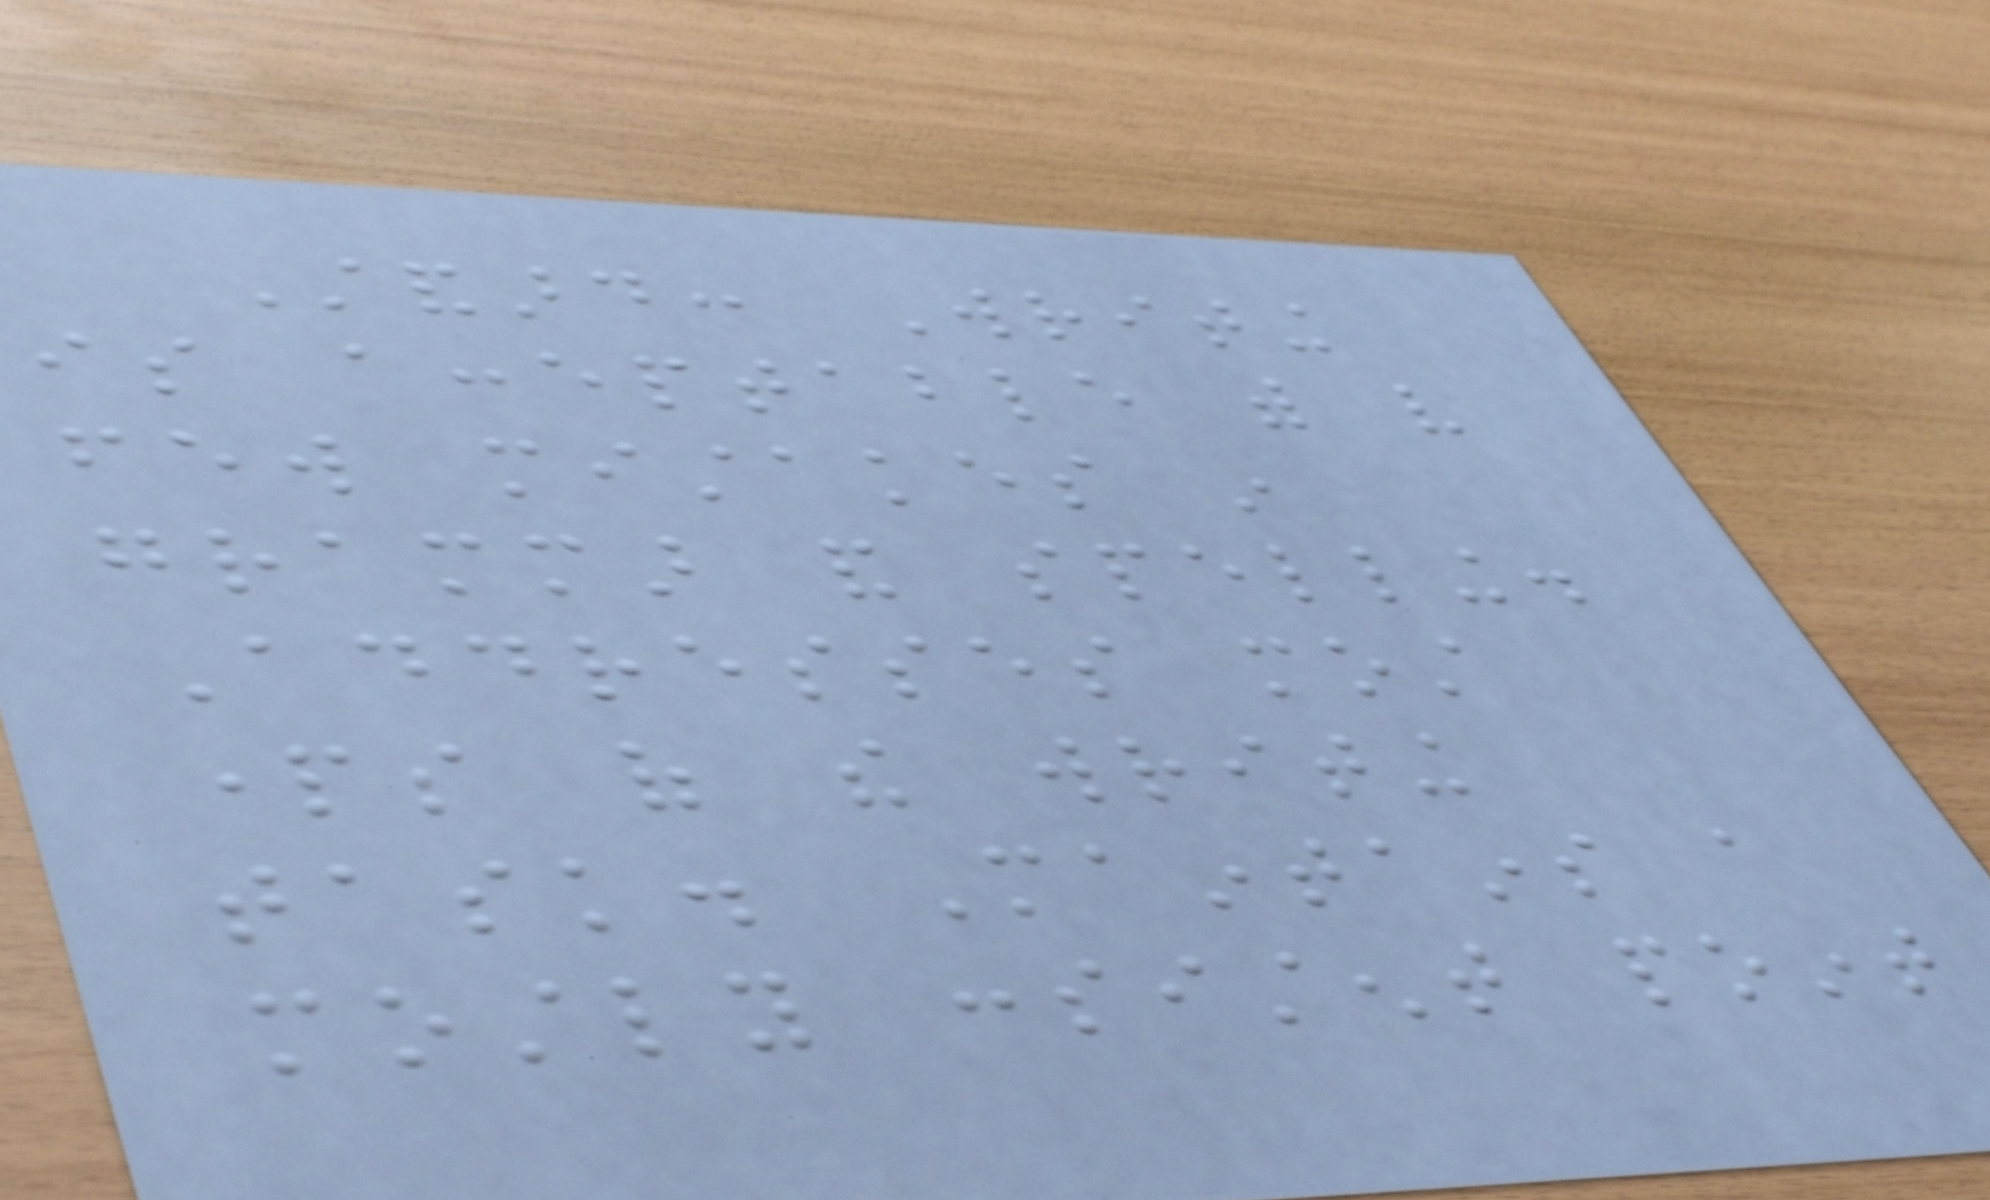Standard: Writing
is acceptable with very
few mistakes in
grammar and spelling.
Addresses most
parts of the writing
task. Maintains a
mostly consistent point
